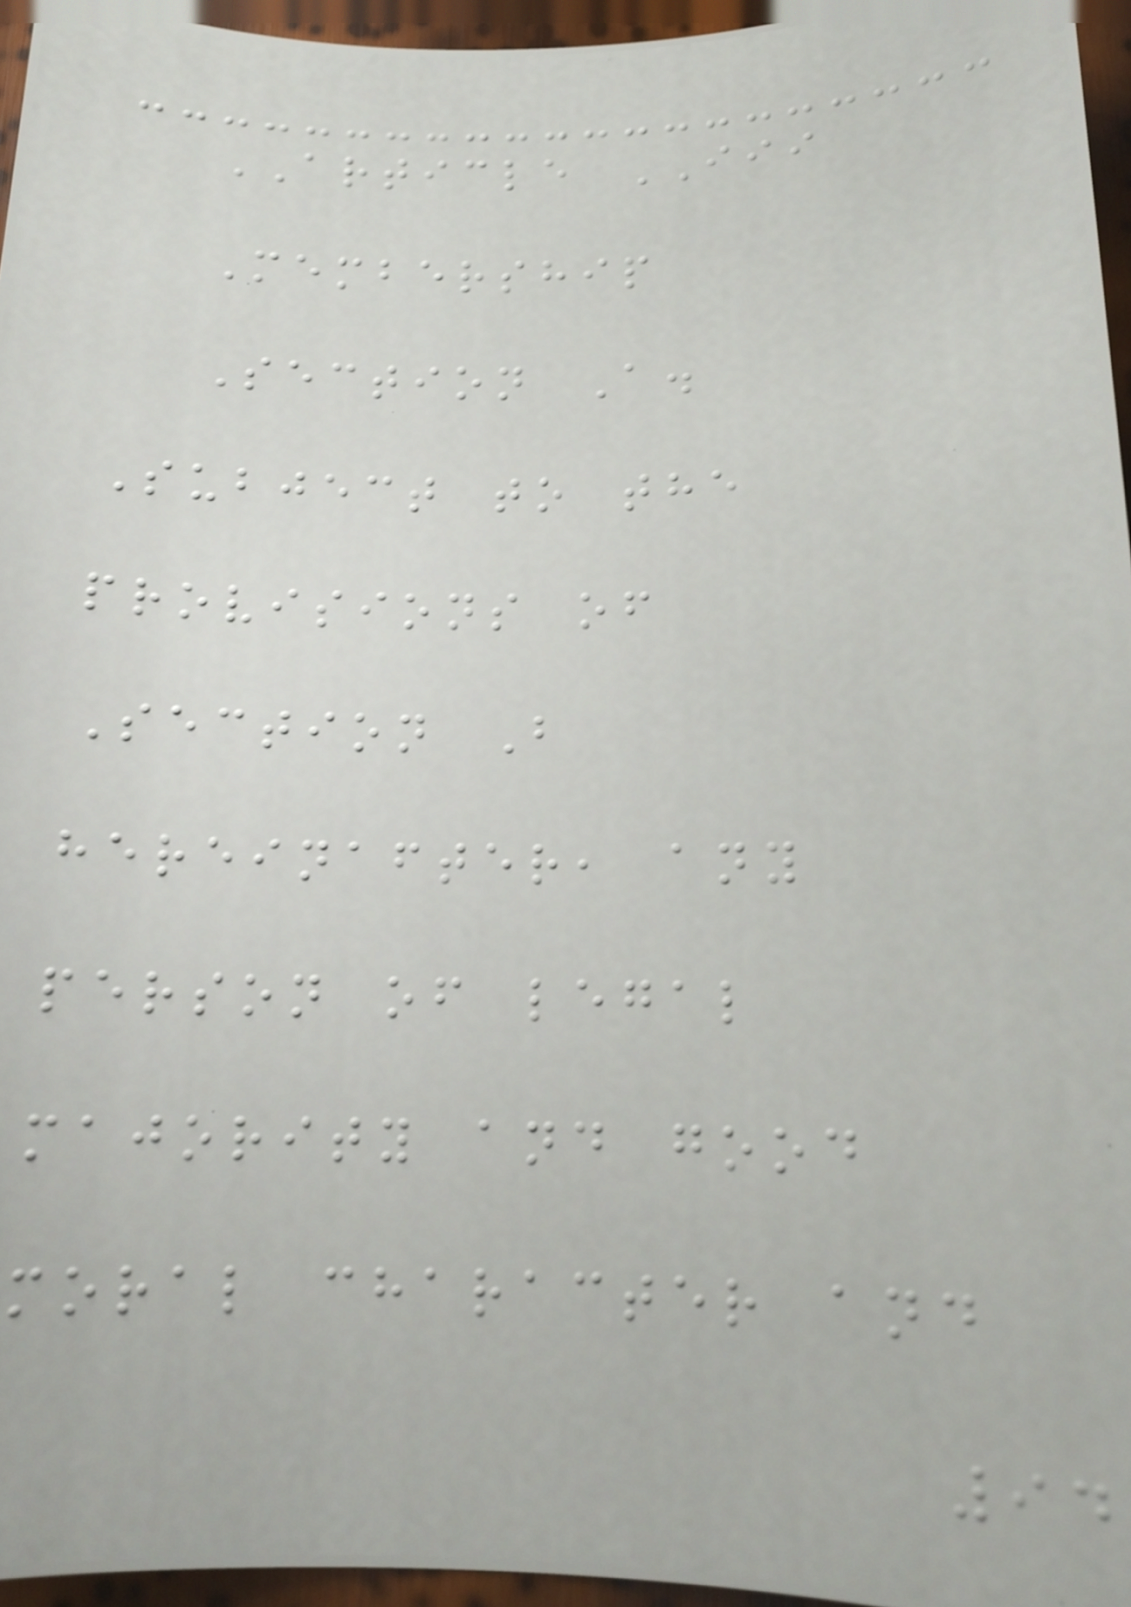ARTICLE III
Membership
Section A.
Subject to the
provisions of
Section B
hereinafter, any
person of legal
majority and good
moral character and
94
